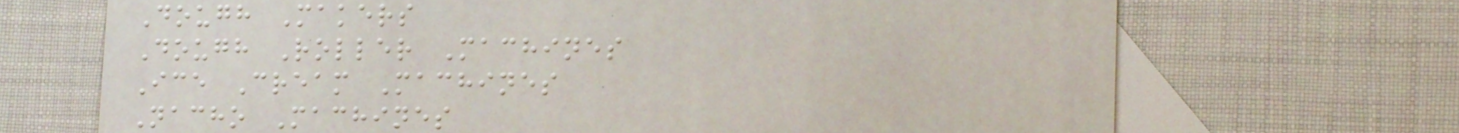Dough Makers
Dough Roller Machines
Ice Cream Machines
Nacho Machines
